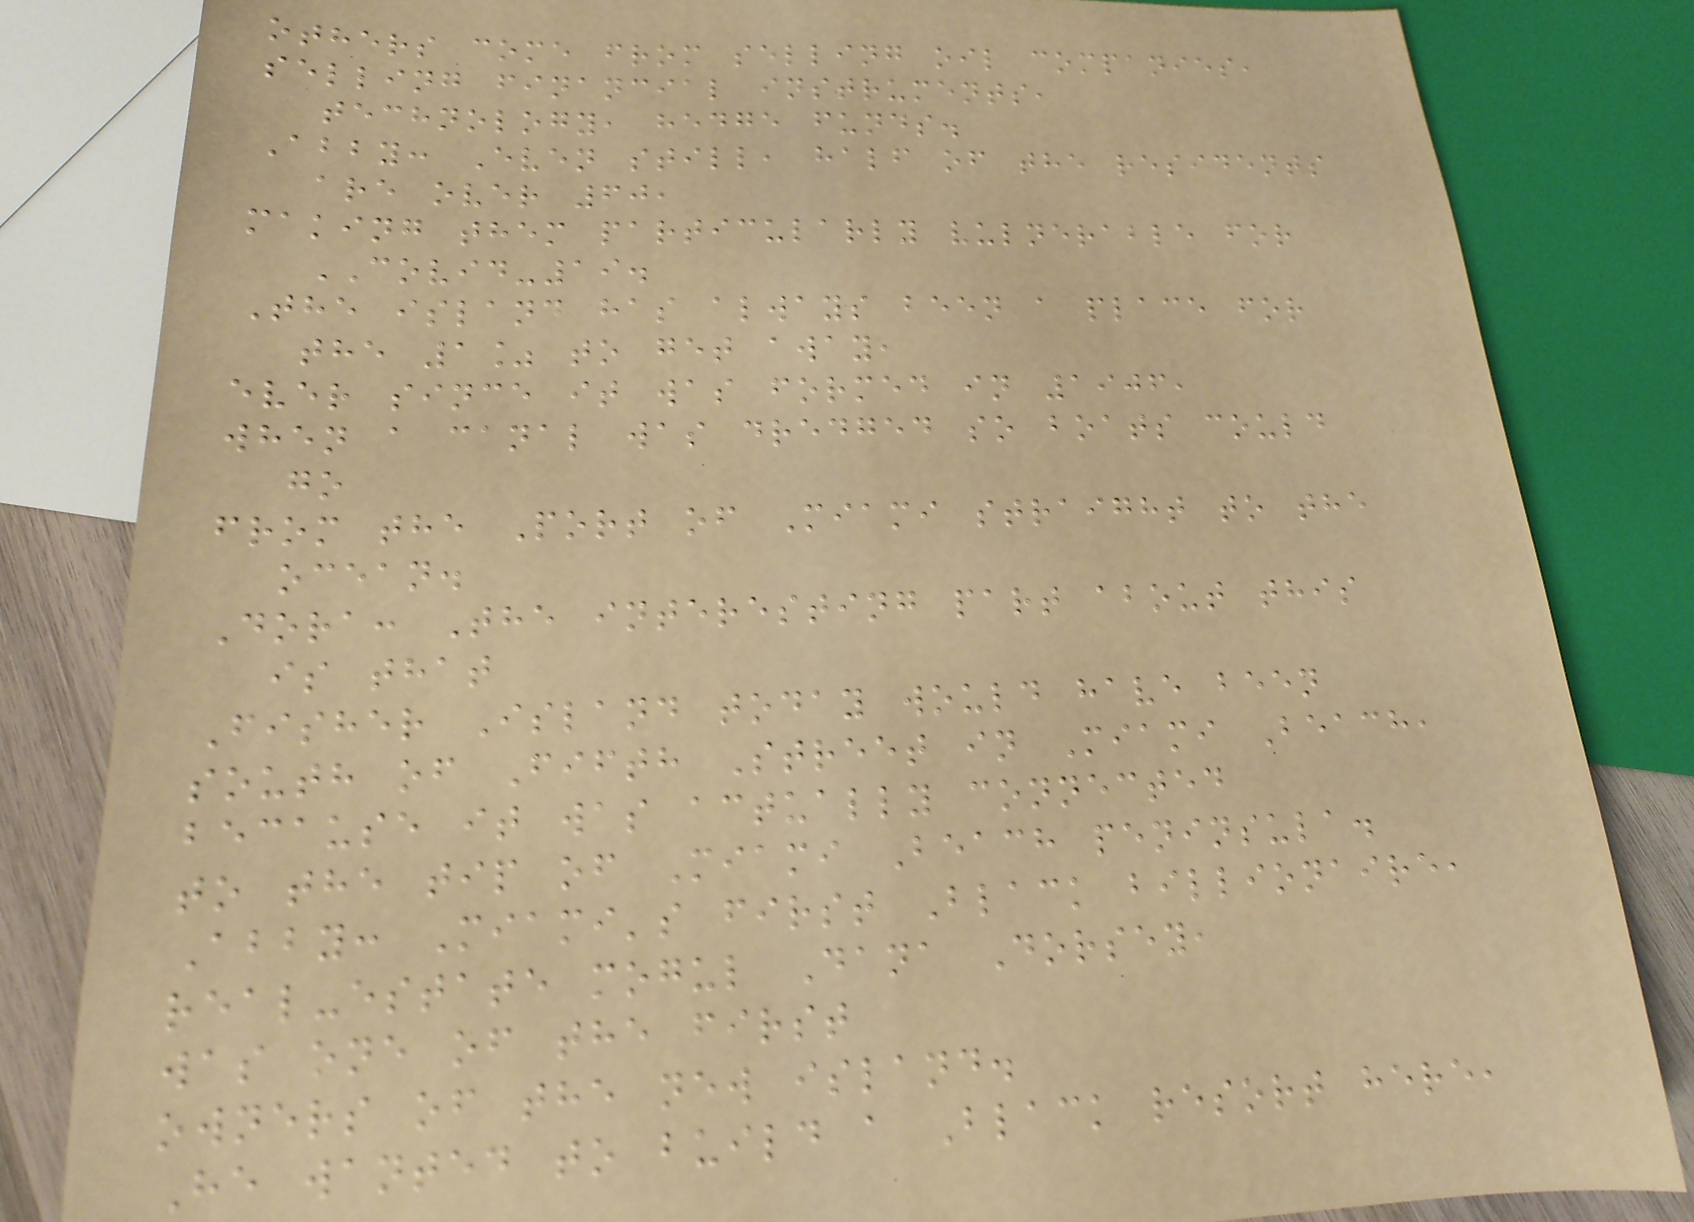others come from selling oil companies,
selling financial instruments,
technology, hedge funds.
Abby: Even still, half of the residents
are over 60,
making them particularly vulnerable for
COVID-19.
The island has always been a place for
the 1% to get away,
ever since it was formed in 1906,
when a canal was dredged so boats could
go
from the Port of Miami straight to the
ocean.
Dora: The interesting part about this
is that
Fisher Island today would have been
south of Fifth Street in Miami Beach,
because it was actually connected
to the tip of Miami Beach peninsula.
Abby: Miami's first Black billionaire,
real-estate mogul Dana Dorsey,
was one of the first
owners of the new island.
He wanted to build a Black resort here,
